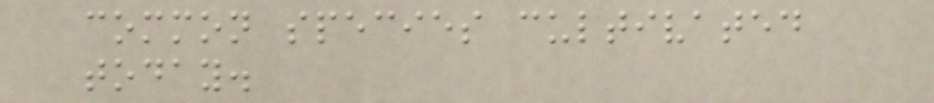common species cultivated
today.
